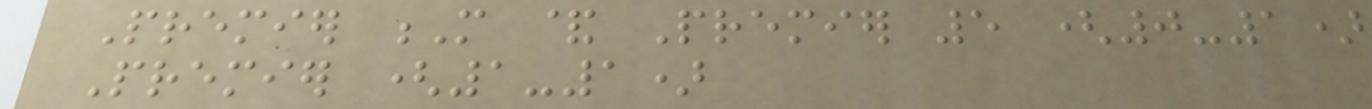Premier M & Premier 5 (0-1)
Premier (1-1)
